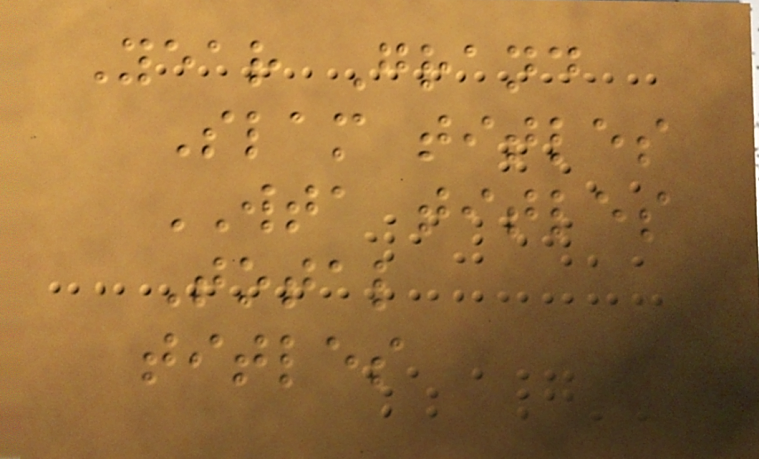Year Grand
Slam titles
WTA titles
Total
titles
